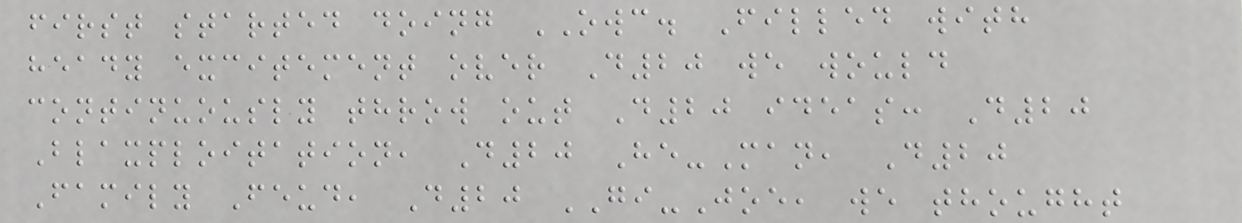first started doing OWC. Filled with
heady excitement over D20 we would
continuously throw out D20 ideas: D20
Blaxploitation, D20 He-Man, D20
Family Feud, D20 GI-Joe, we thought
